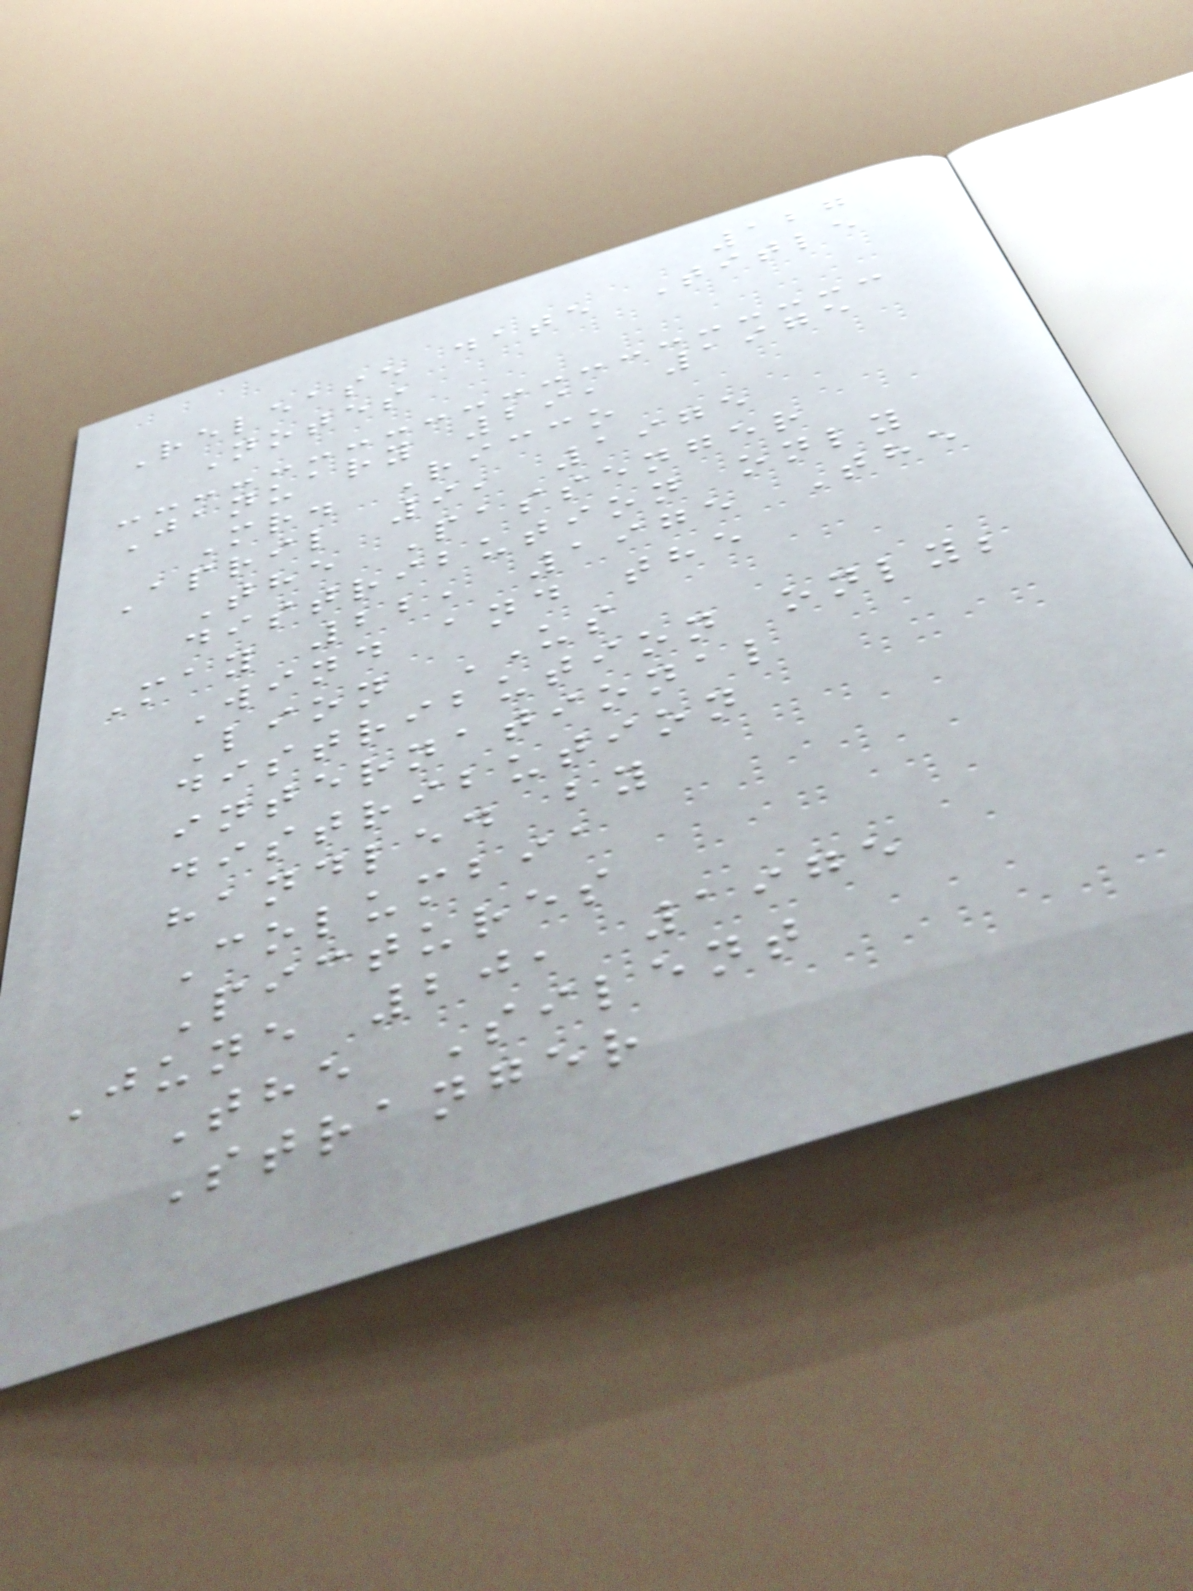127
Release date Title
Notes
January 29, 1975
Mr. Ricco
April 9, 1975
The Passenger
distribution only
May 22, 1975 The
Wind and the
Lion US
distribution only;
international
distribution
handled by
Columbia
Pictures
June 20, 1975
The Silent
Stranger
